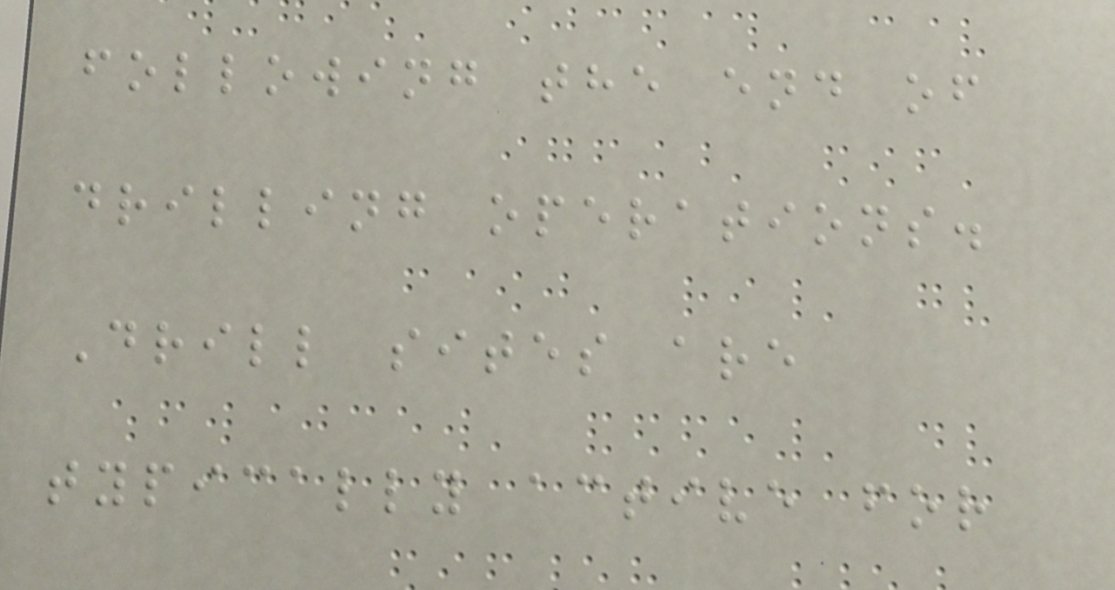following the end of
drilling operations.
Drill sites are
typically active for
